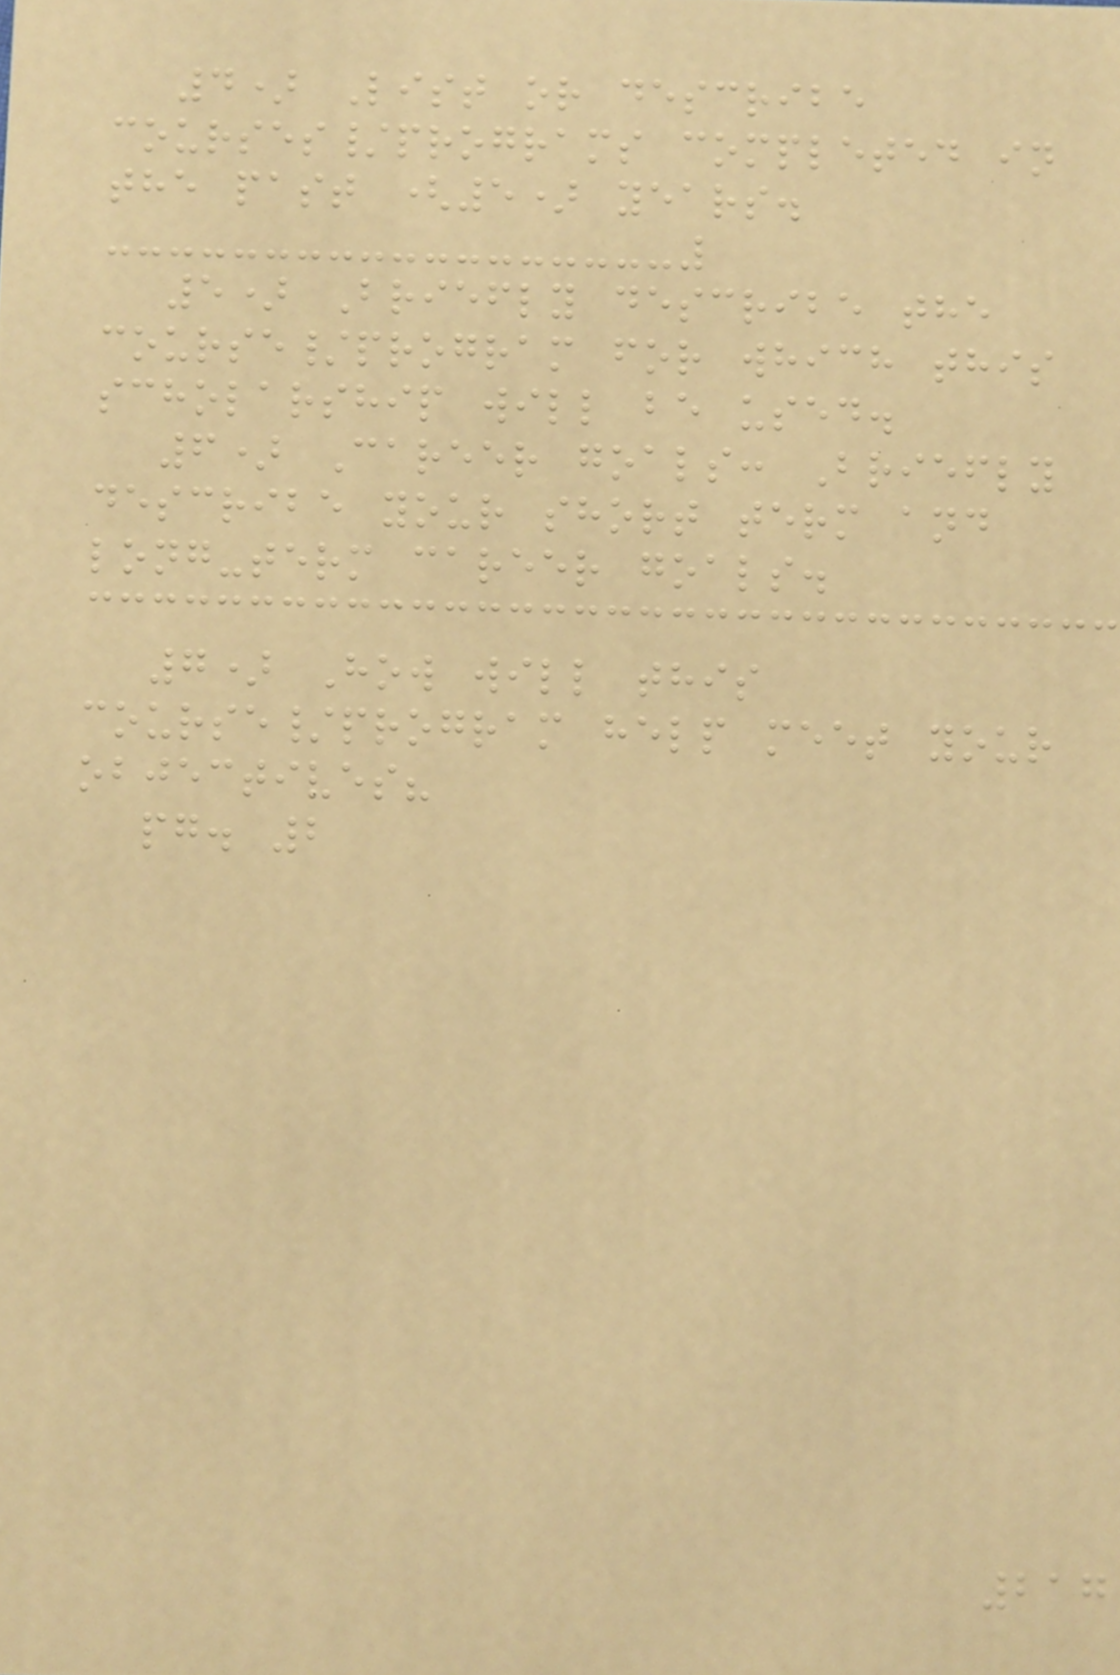4) List or describe
courses/programs completed in
the past (5) years.
5) Briefly describe the
course/program for which this
scholarship will be used.
6) Career goals: Briefly
describe your short term and
long-term career goals.
7) How will this
course/program help meet your
objectives?
pg. 2
217
